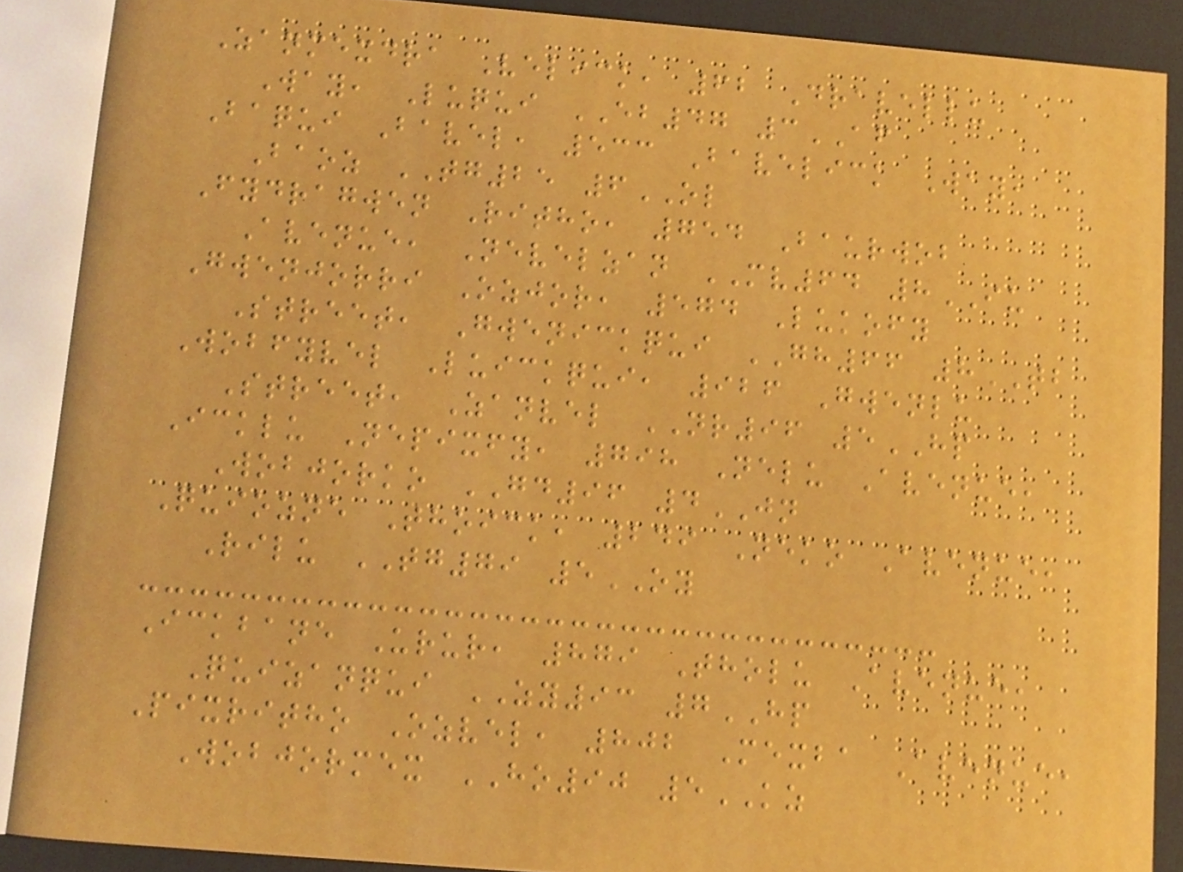Zanmexdra Velick, 62 Dravellu
Way, Luqui EB47 3AF
Baqui Bavel, 533 Bavelick Way,
Baoz TG25 6OL
Fydragwen Ritho, 754 Baurwob
Avenue, Nevelzan MV64 8IU
Gwenjorri Ozjor, 574 Lukofy
Street, Gwenickqui GH66 8TB
Wobfyvel Luickqui, 926 Gwenlu
Street, Zanvel NR96 5HP
Icklu Nepixfy, 798 Nelu Avenue,
Wobjorko GD96 4JN
Quiozne Thoick, 249 Neko Avenue,
Rilu TG79 5OY
Ickbane Urur, 879 Tholu Avenue,
Quizanqui ZY93 7HP
Pixritho Ozvel, 802 Mexba Avenue,
Wobjormex HO90 5KZ
